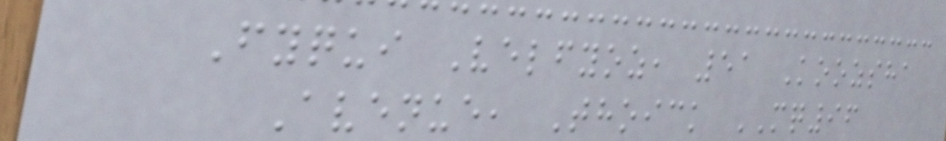Fyqui Velfyoz, 51 Koozsha
Avenue, Thoick MQ96
